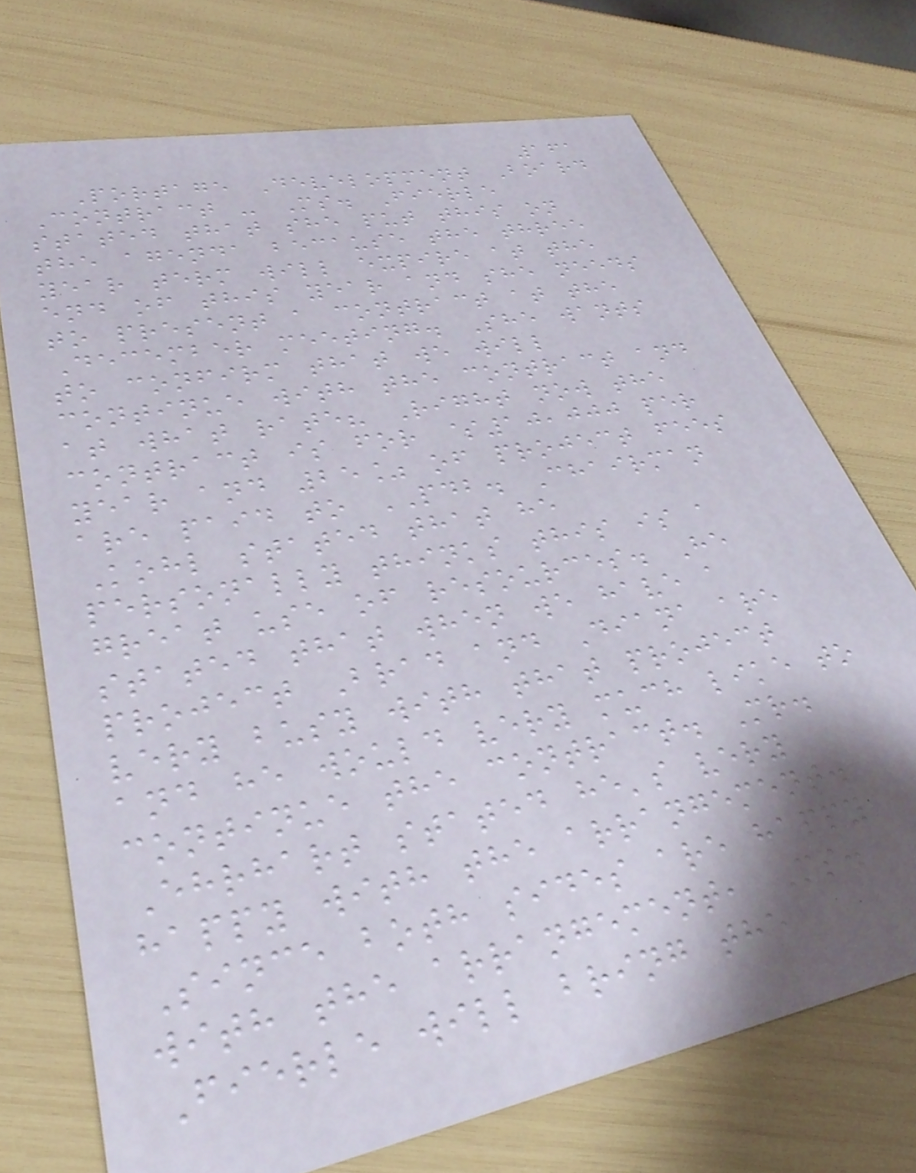161
Portage Development Board
Contract - Ms. Fierle
stated that she put this on
the agenda because the three
year term will expire at the
end of this year and she needs
to present a contract at the
December meeting. She wants
to confirm that we will
continue with the contract and
at what rate? Right now the
contract is for $10,000 per
year and 25% of project fees
are paid to PDB. Chairman
Kohl stated that he
personally thinks this is a
great use of resources. He
stated that when we have a
project Brad and Diana are
very busy with that project
and he would very much like to
continue the contract. Mr.
Ehrhart stated he's very
happy with the arrangement.
Since both sides are happy
with the arrangement, Ms.
Fierle will bring the
